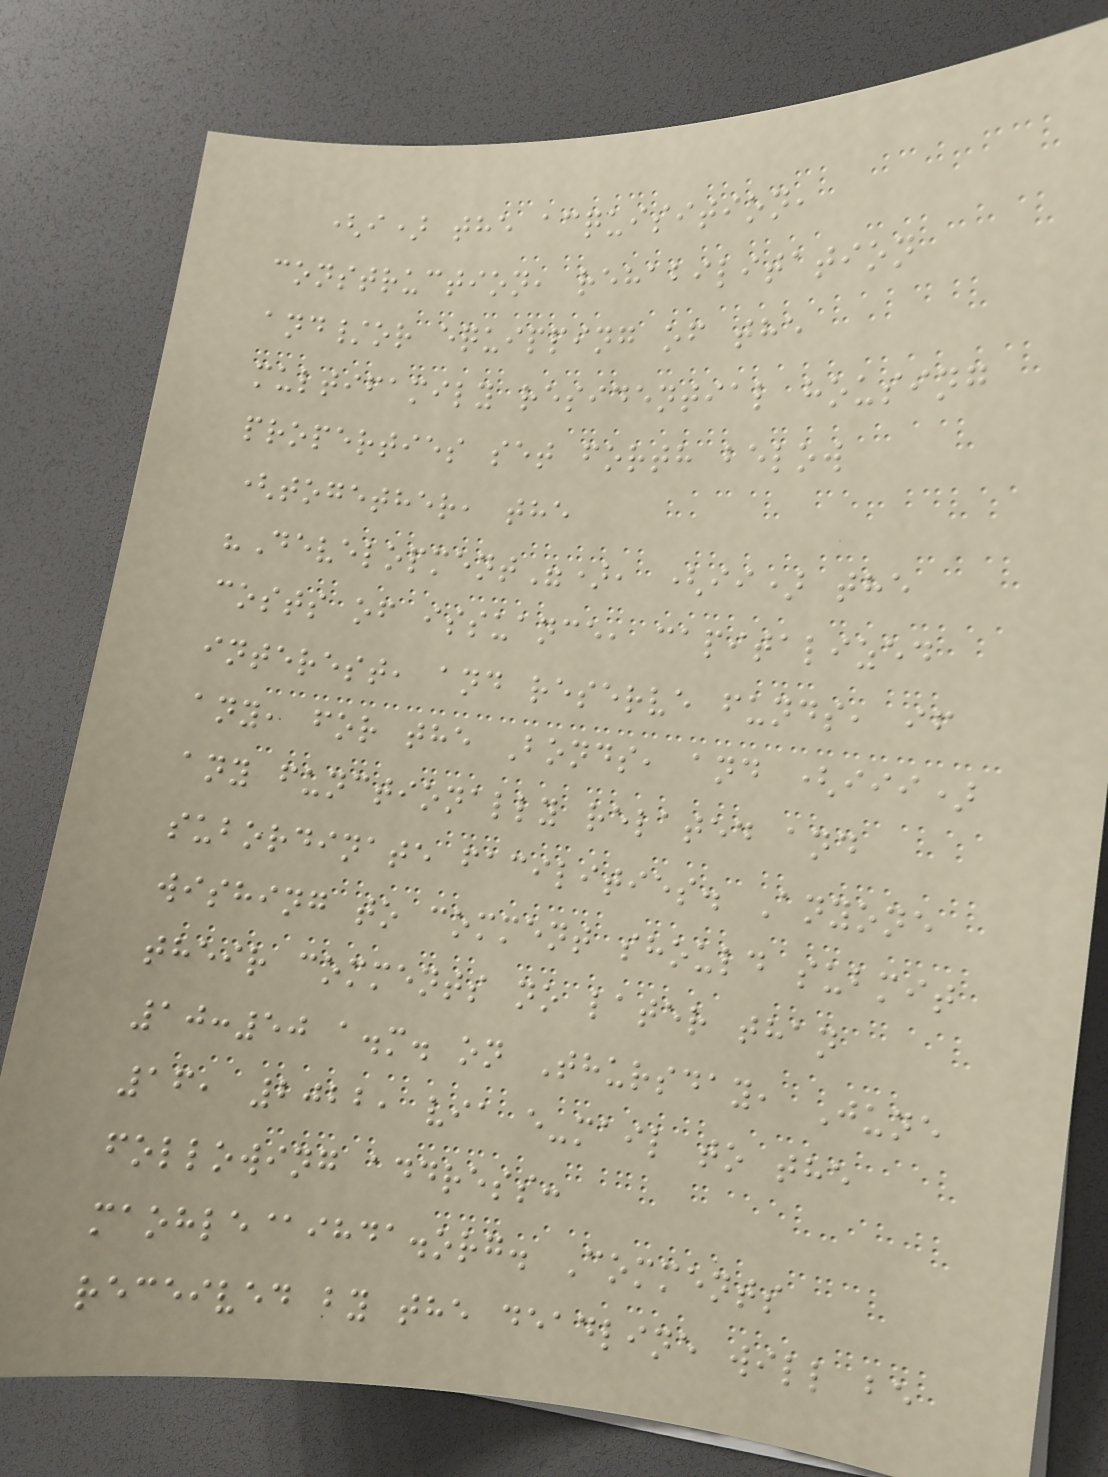(i) the acquisition,
construction, rehabilitation
and/or equipping of the
multifamily residential housing
properties set forth below
(together, the
"Development"), (ii) the
costs of issuance, capitalized
interest, and reserve funds, if
any, for the Bonds, and (iii)
any functionally related and
subordinate facilities. Anyone
wishing to comment should submit
their comments no later than
10:50 a.m. on Thursday, June
16, 2022, via e-mail to the
following address:
maohle@ihda.org. Comments
received by the deadline will be
